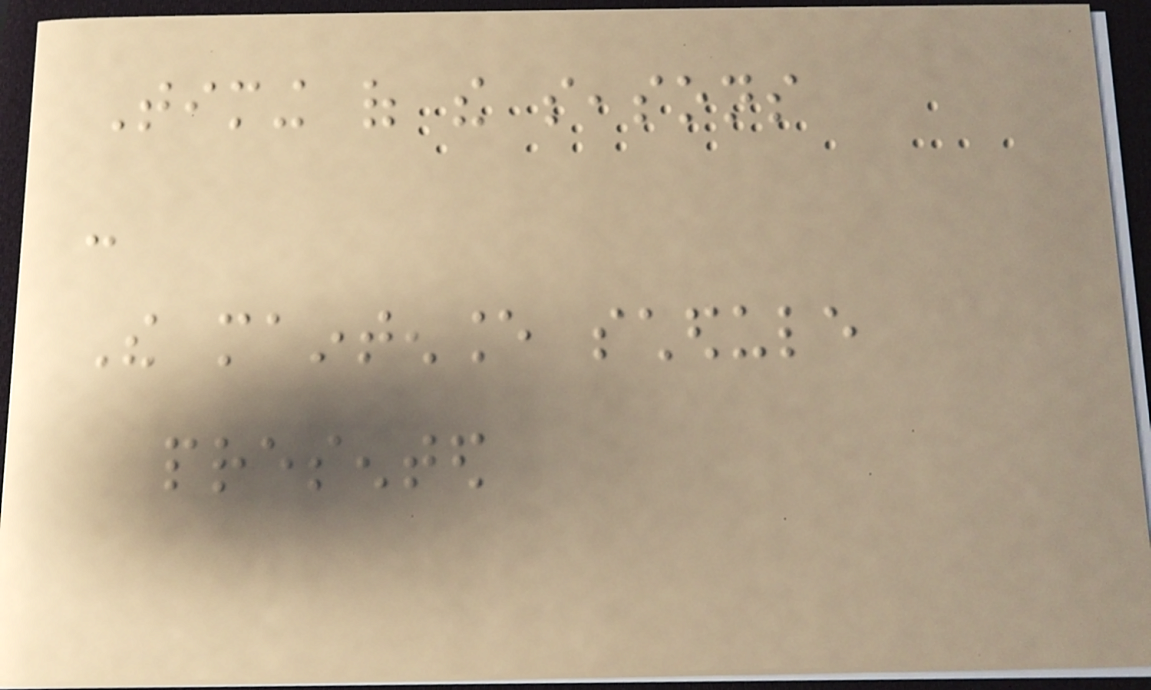Timing of the seasons
-
The maintenance schedule
presented
